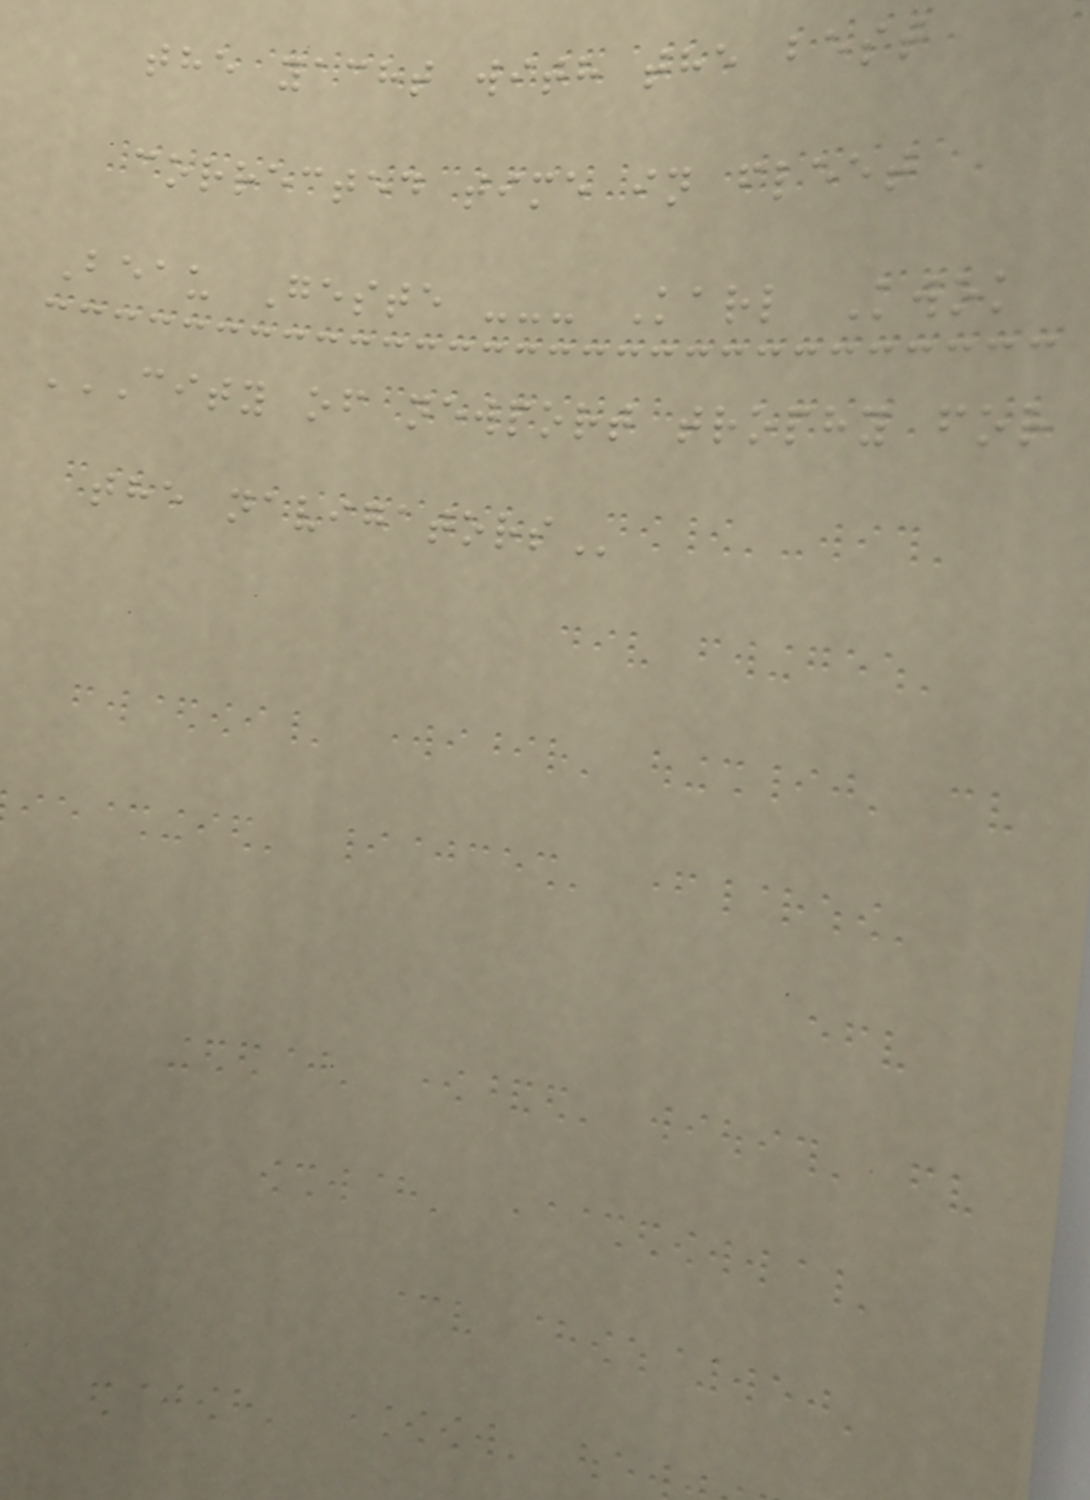the yacht with the best
corrected time in fleet
Beau Geste --- Karl Kwok
CITY OF NEWPORT TROPHY FOR
THE NAVIGATORS
